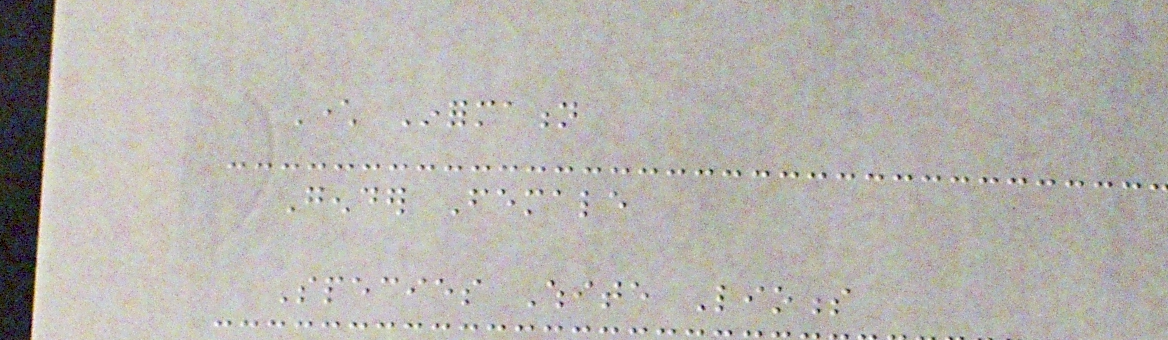Character Information
Gender Female
Species White Lioness
